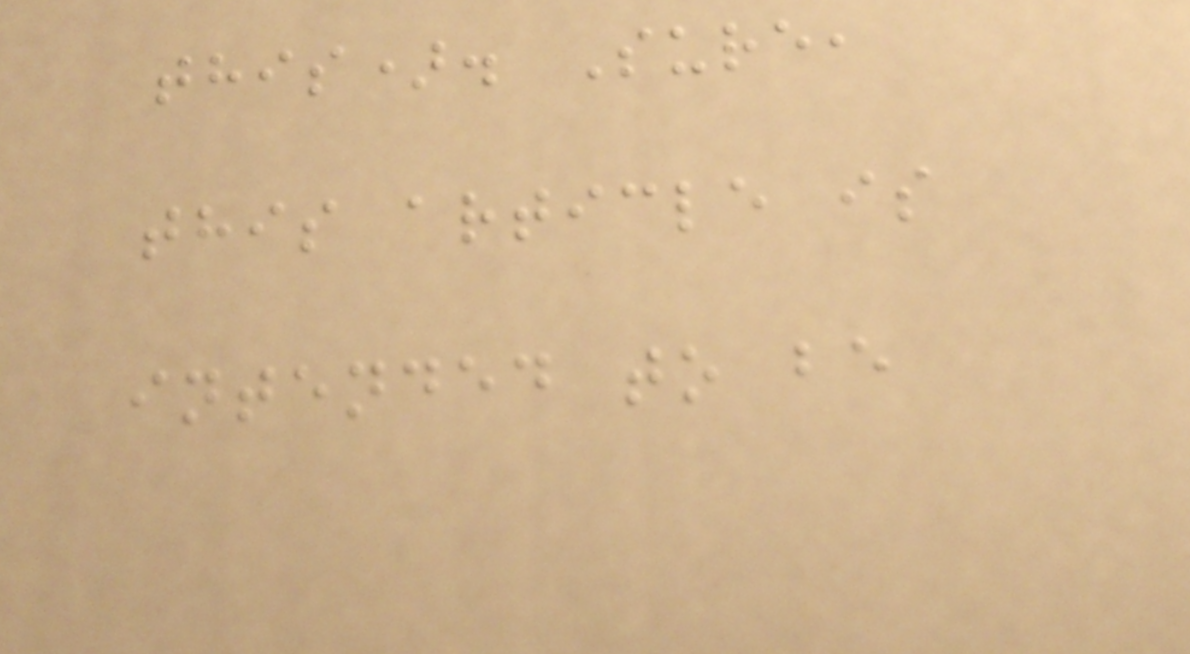this). Sure,
this article is
intended to be
